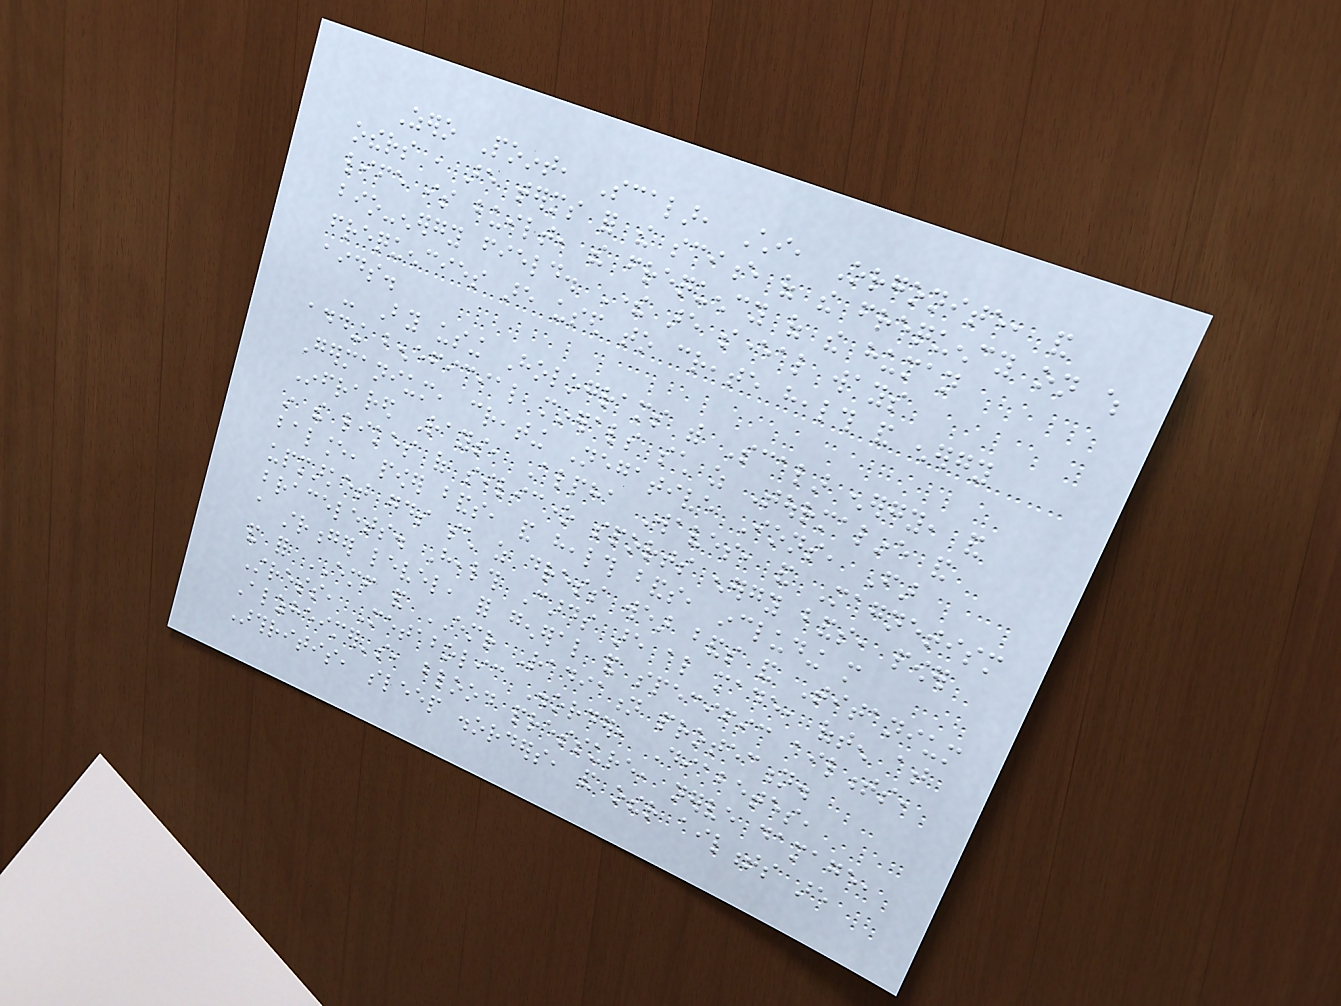Zero Point, Scalar, Chi, Orgonite, and
others , are terms for the science of the frequency on which
life is built, the frequency of the human
bio-energy field. There are several ways
frequencies are used to create health and energy
aids.
- By using Holograms with Scalar energy, and
adding beneficial minerals such as Tourmaline and
Germanium, creating Negative Ions, Far
Infrared Rays, Alpha Waves, and Magnetism
in the likes of silicone sports energy bands, power
balance, power bands, and health bands, including more
upmarket goods such as dress wear bands and Titanium
bracelets. Health Cards are also made, often at
a stronger level, for general and specific ailments,
and for EMF and EMR Radiation protection.
Stress, Metabolic Disorder, Diabetes,
Alzheimer's, blood pressure, nerve damage,
Arthritis, sleep disorders, and other ailments are
